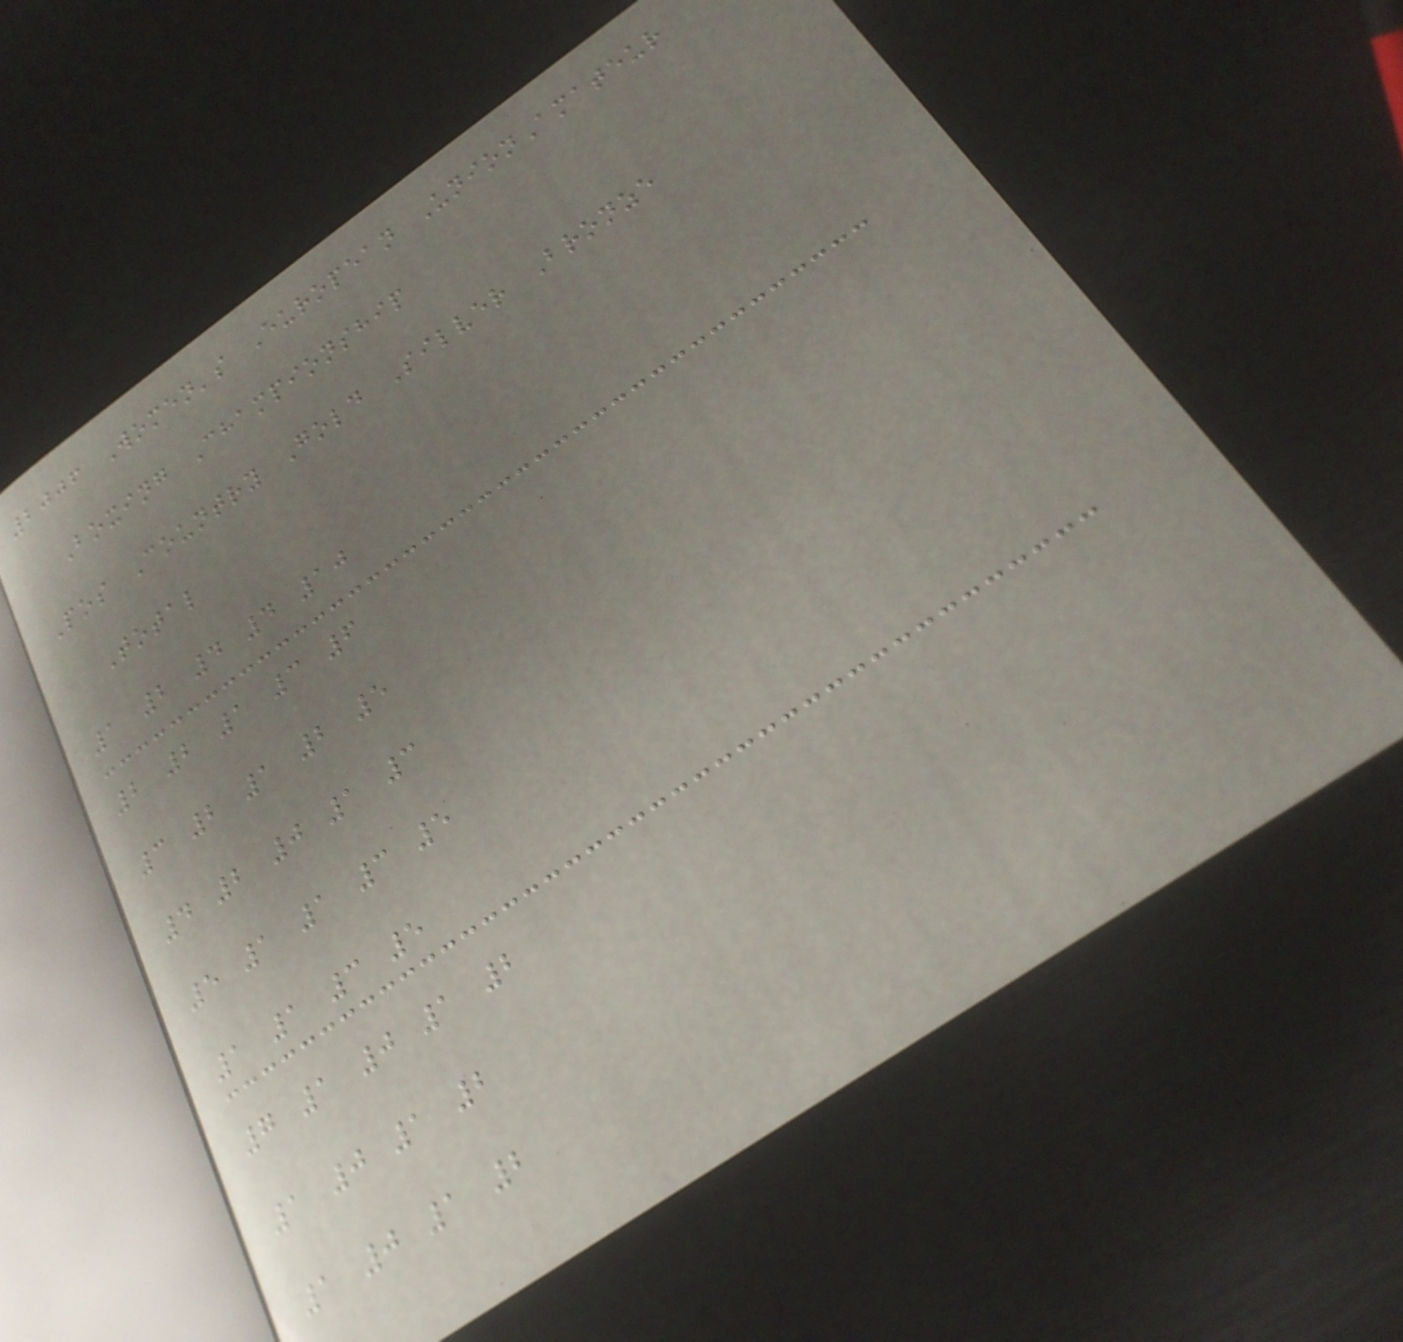2006 Women's European UnionAmateur
Boxing Championship
Pos Country Gold Silver Bronze
Total
1 2 4 4 10
2 2 1 3 6
3 2 1 2 5
4 2 0 1 3
5 1 1 3 5
1 1 3 5
7 1 0 1 2
1 0 1 2
1 0 1 2
